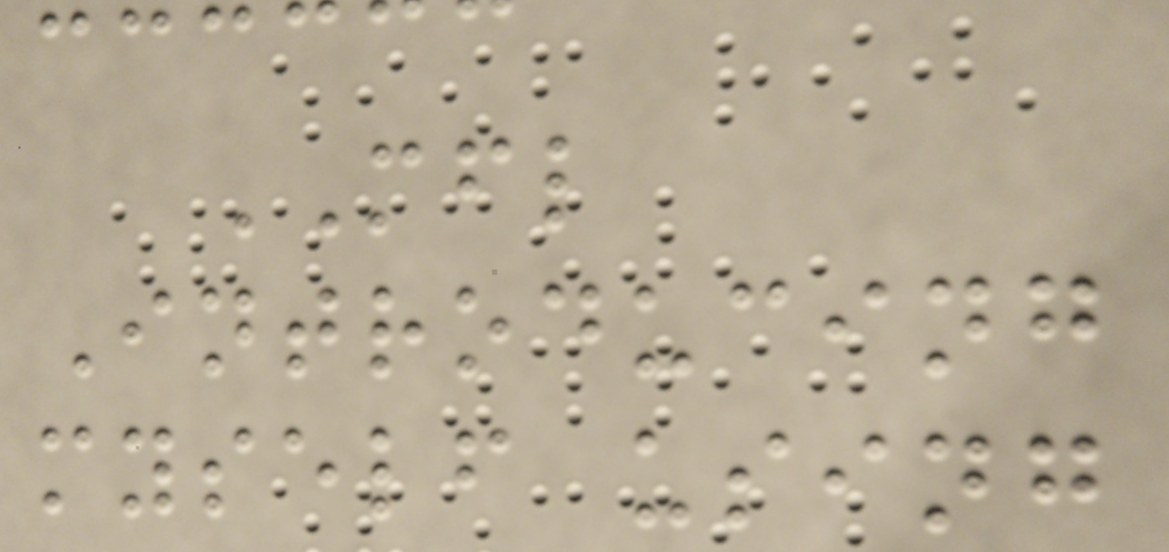MFL
Introducing
myself using
